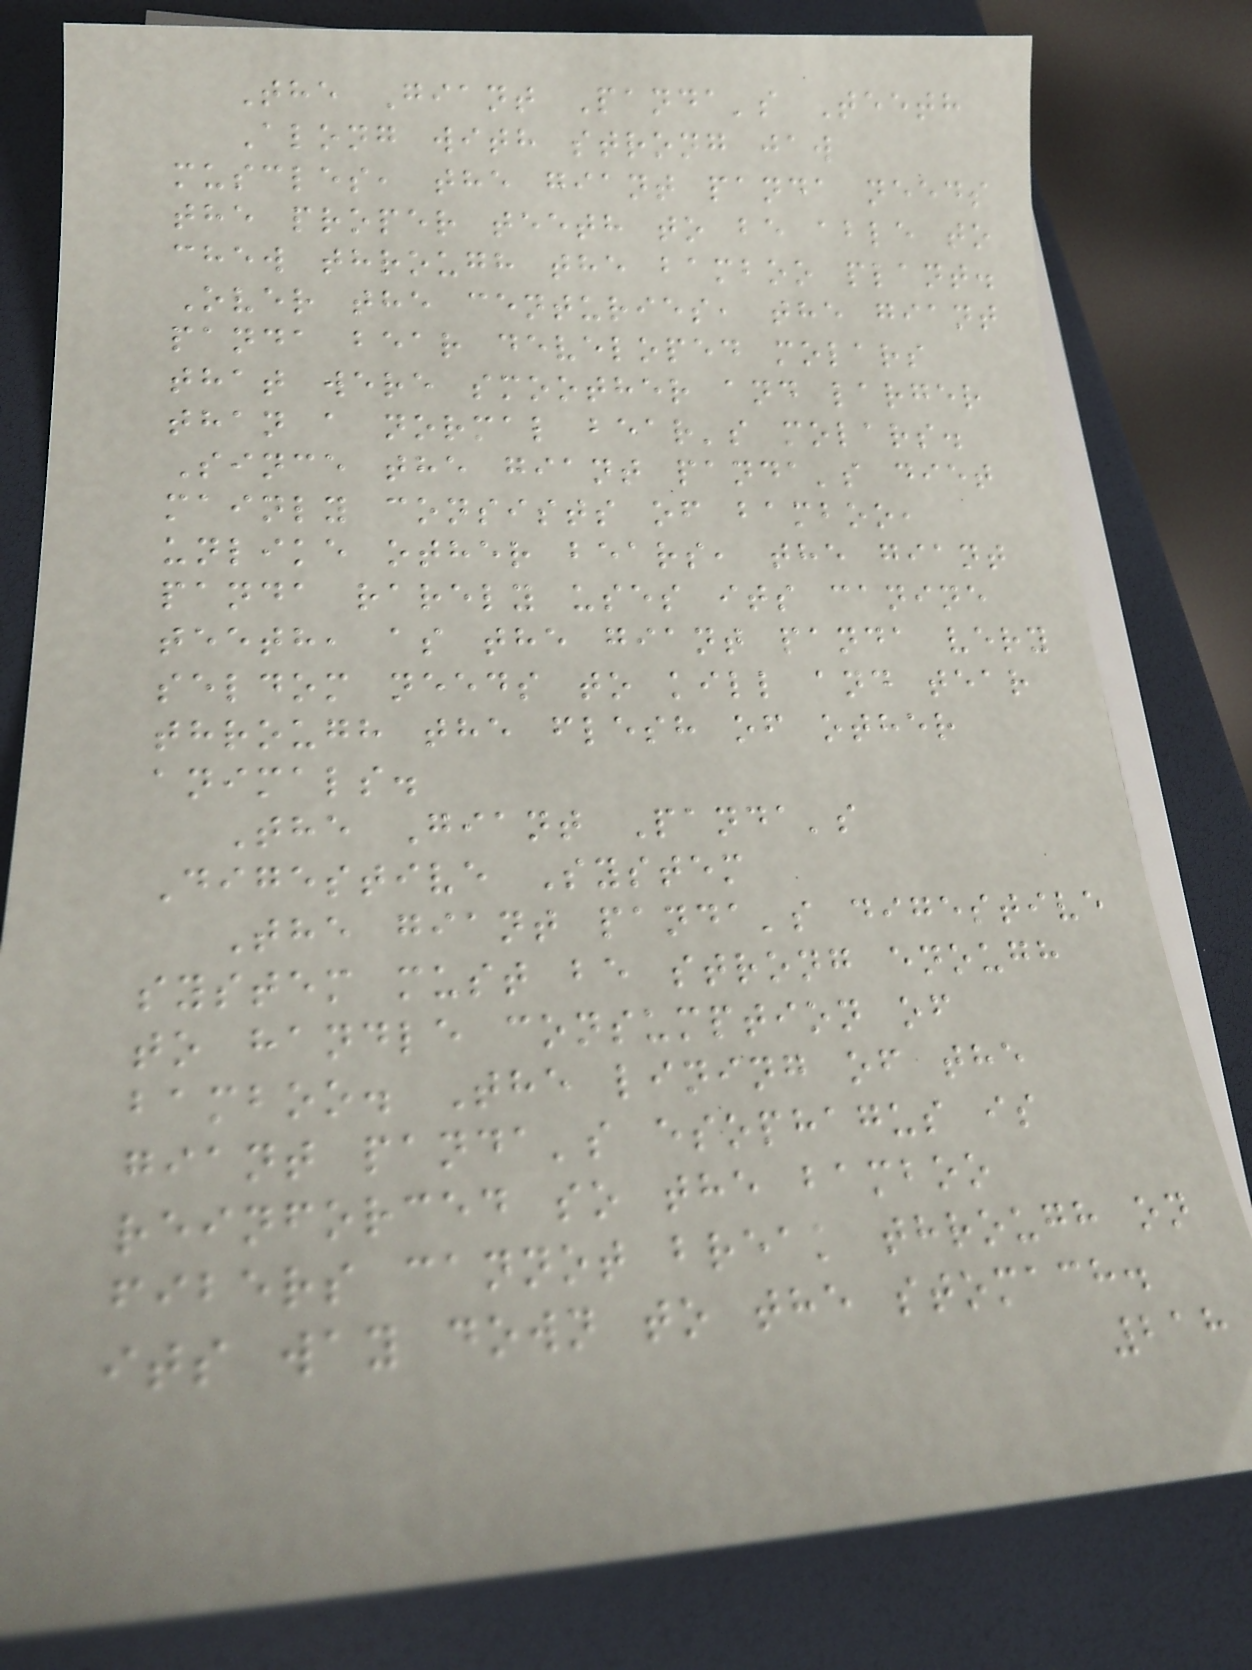The Giant Panda's Teeth
Along with strong jaw
muscles, the giant panda needs
the proper teeth to be able to
chew through the bamboo plant.
Over the centuries, the giant
panda bear developed molars
that were smoother and larger
than a normal bear's molars.
Since the giant panda's diet
mainly consists of bamboo,
unlike other bears, the giant
panda rarely uses its canine
teeth, as the giant panda very
seldom needs to kill and tear
through the flesh of other
animals.
The Giant Panda's
Digestive System
The giant panda's digestive
system must be strong enough
to handle consumption of
bamboo. The lining of the
giant panda's esophagus is
reinforced so the bamboo
fibers cannot break through on
its way down to the stomach.
218
